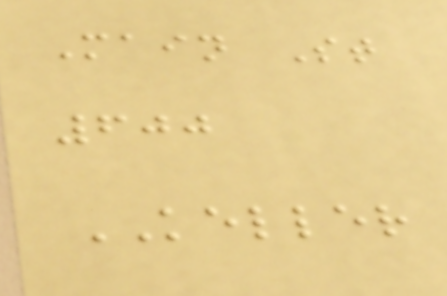Main St
600
KELLER
